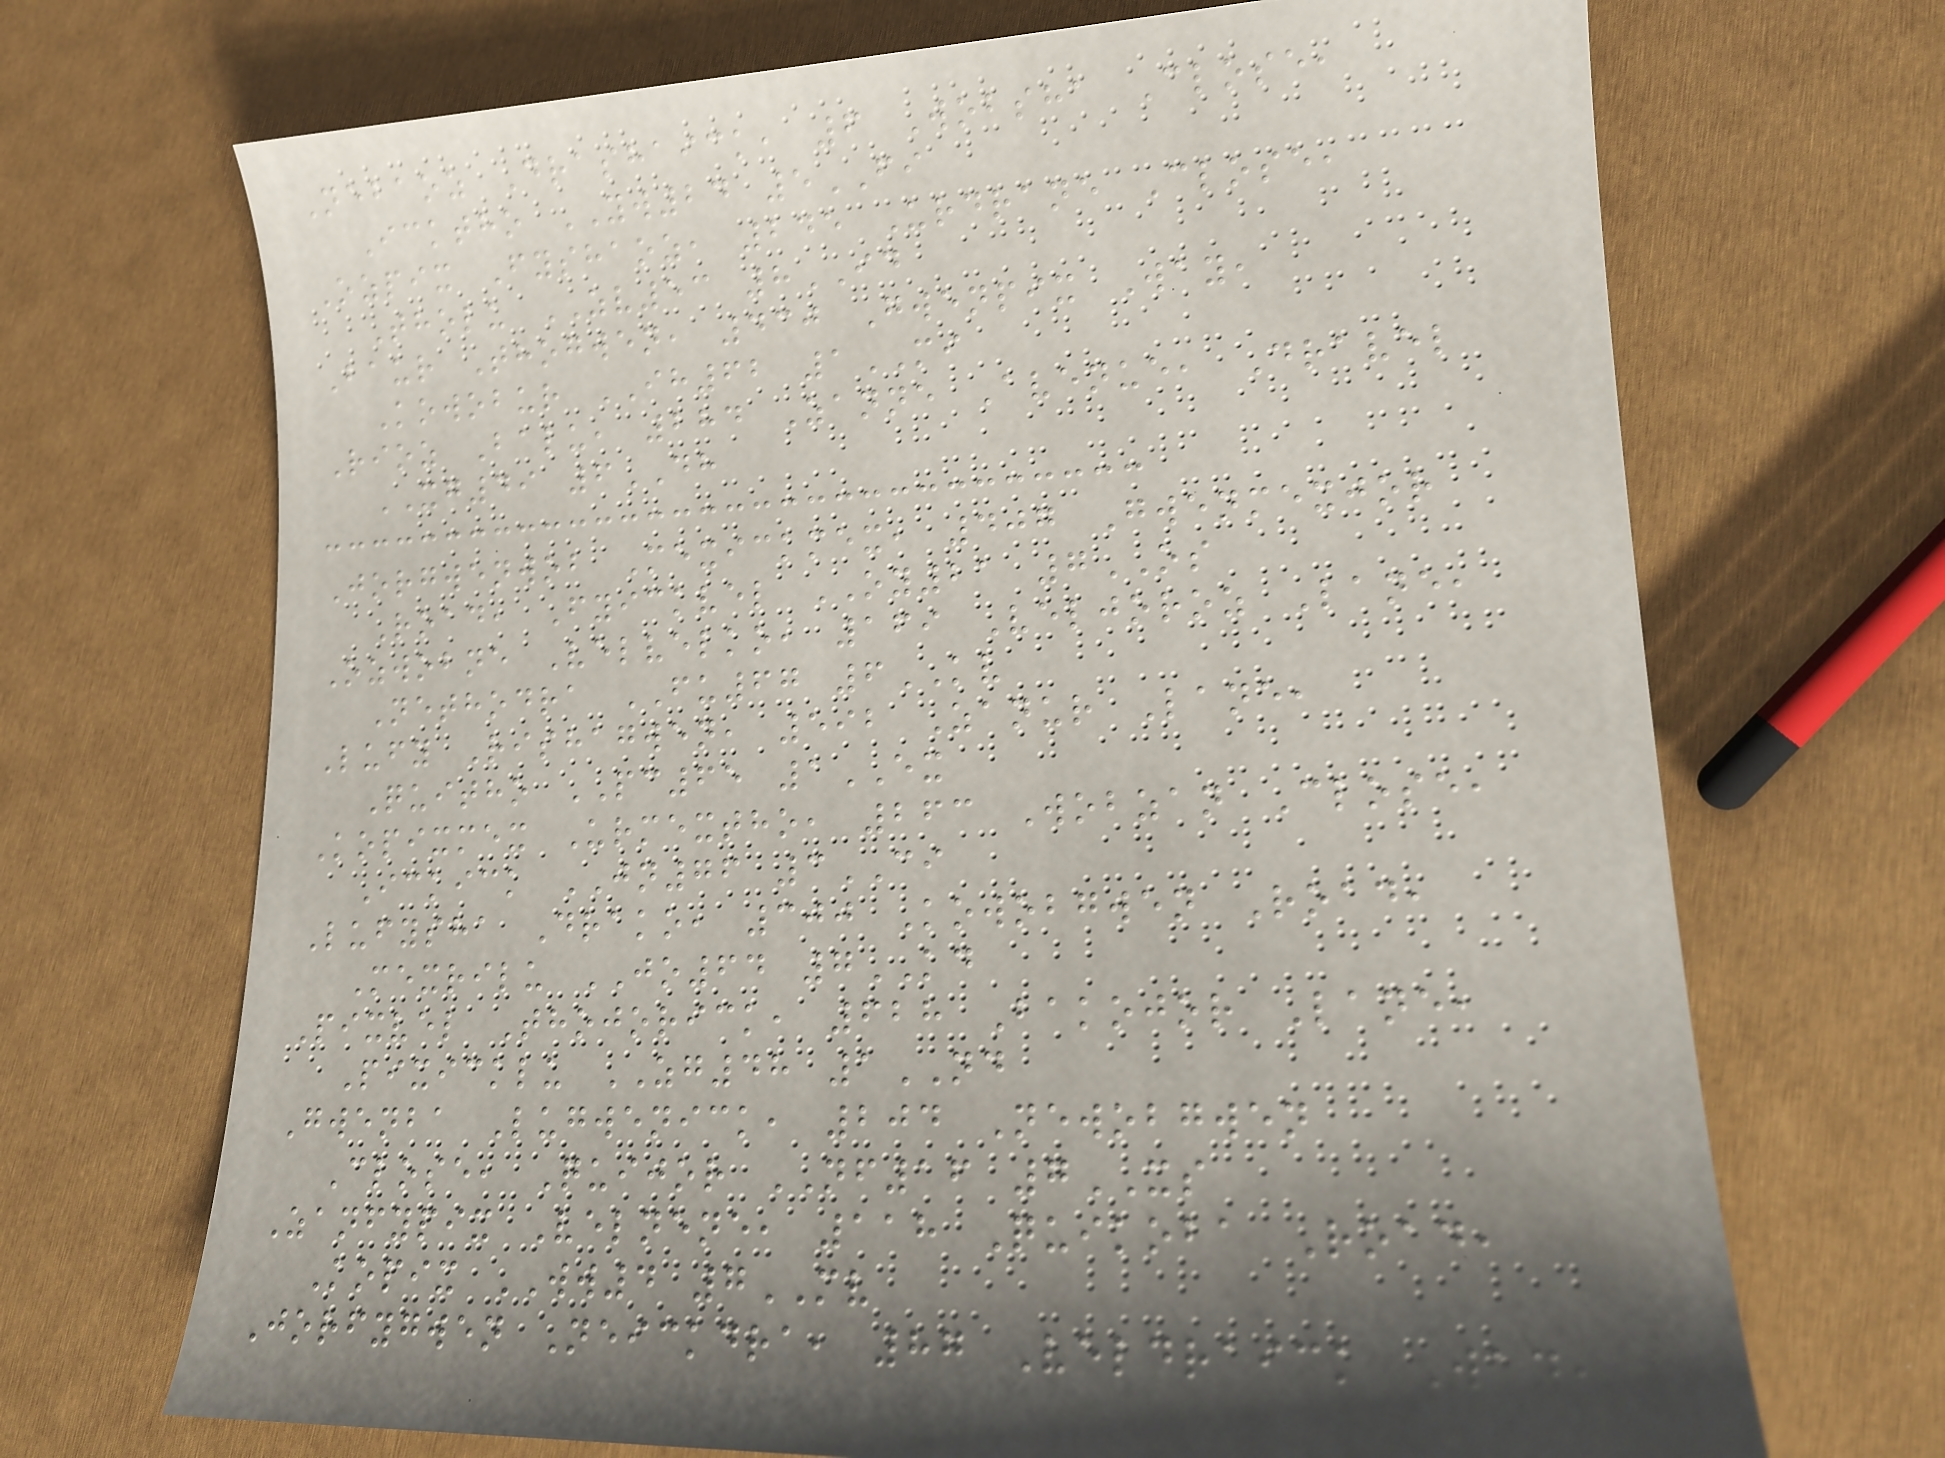Nebaoz Drashaick, 6 Wobsha Close,
Icktho YW24 5FI
Ozpix Fyshaoz, 245 Urdrane Close,
Tholu ZV53 8ID
Baur Thogwen, 430 Gwenpix Way,
Kowobur IH62 1MI
Rioz Balu, 284 Zanne Avenue, Dravel
XG49 6DH
Jorgwenwob Mexickmex, 407 Gwenmexjor
Road, Fyickvel OY21 7OS
Ozwobne Velvelko, 169 Veljoroz Lane,
Nethodra FU67 6KV
Lufy Rishagwen, 592 Zanur Lane,
Quitho PC65 1EX
Kopixmex Urmextho, 263 Wobzan Close,
Ickick JN76 3CI
Lufysha Drako, 300 Kowobgwen Road,
Mexrilu JO64 7KD
Pixvel Thojorick, 628 Bakojor Lane,
Pixicklu ZG48 1ND
Gwenba Lugwenick, 204 Newobgwen
Close, Quijor NF16 7XS
Zanfypix Velnene, 118 Quikoba Road,
Kopix WW4 7MV
Jorfygwen Neickdra, 87 Veldraick Way,
